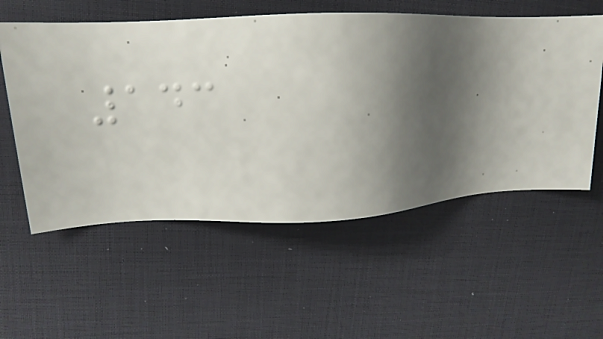143
